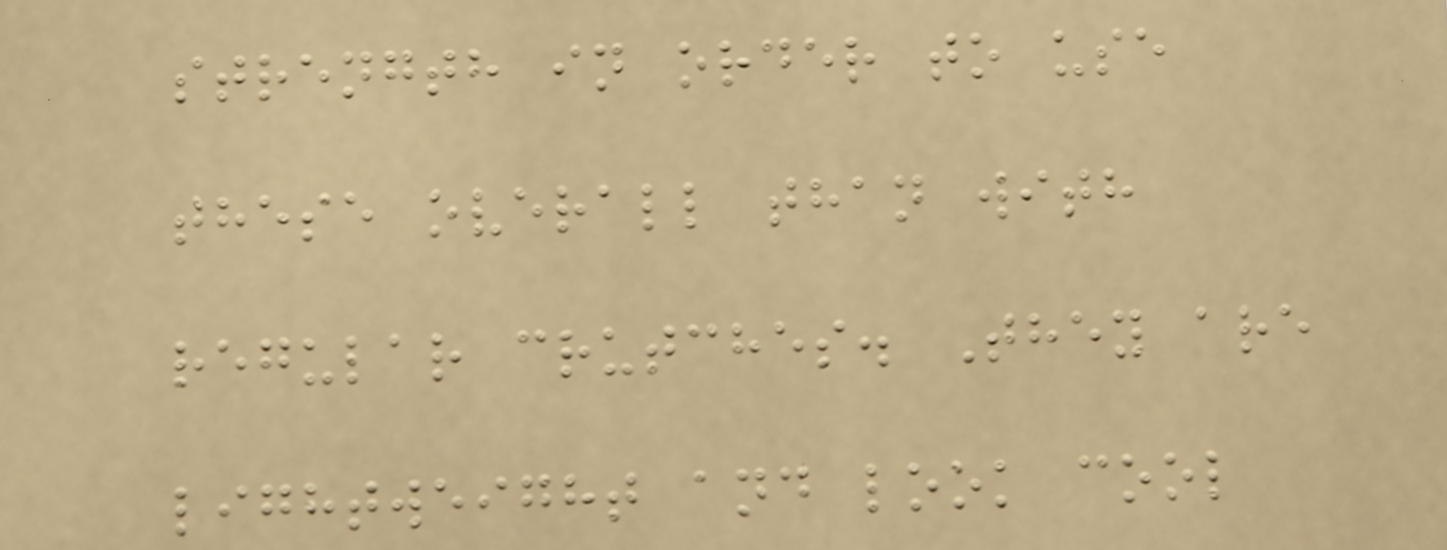strength in order to use
these overall than with
regular crutches. They are
lightweight and look cool
